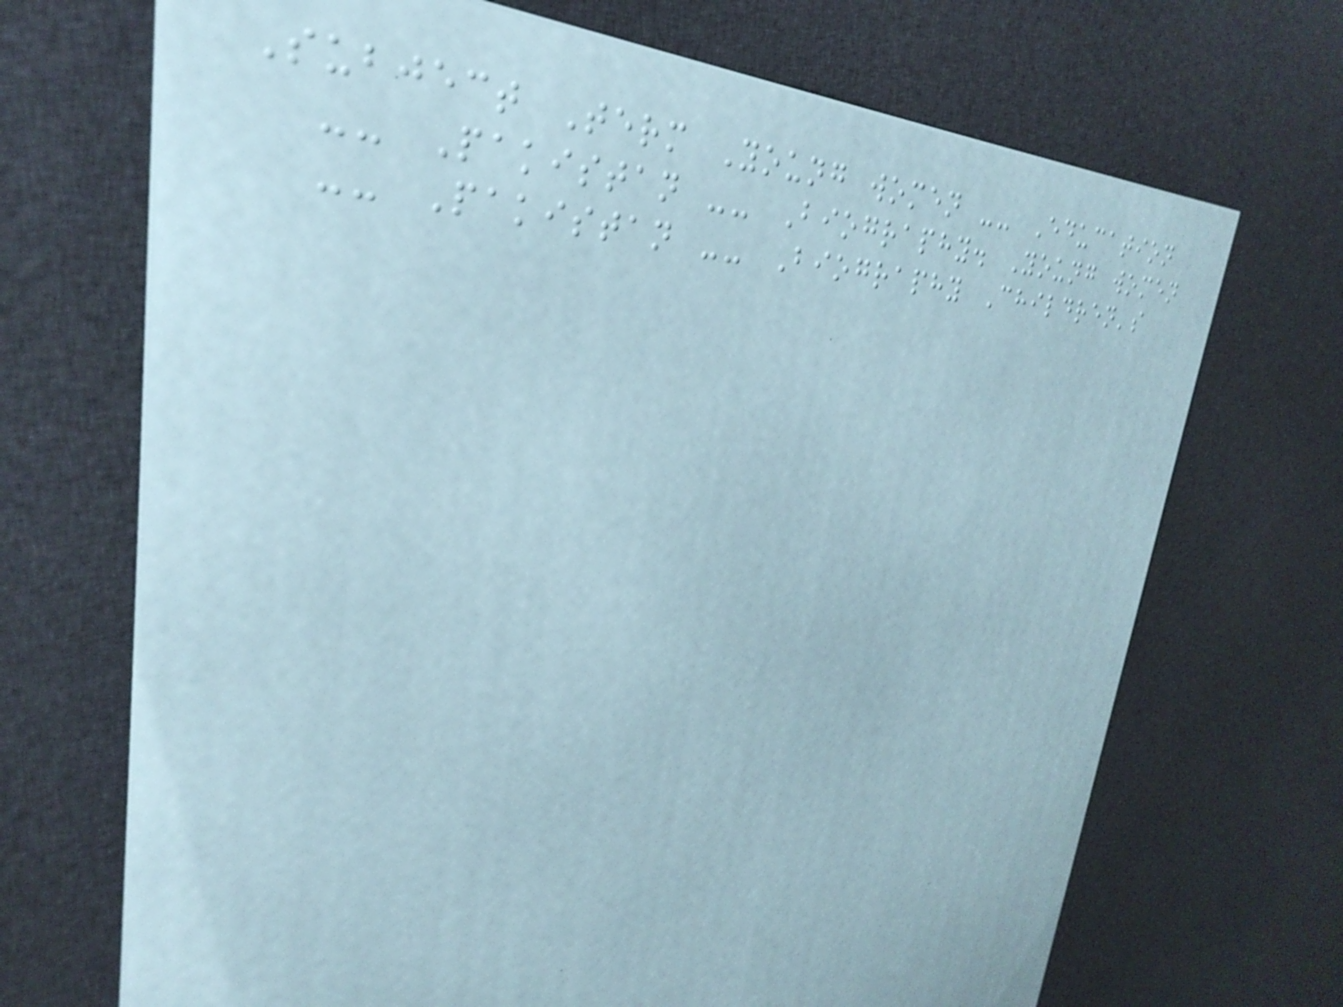Subject Term Young women -- Education
-- Pakistan -- Biography. Young women
-- Pakistan -- Biography Children's
